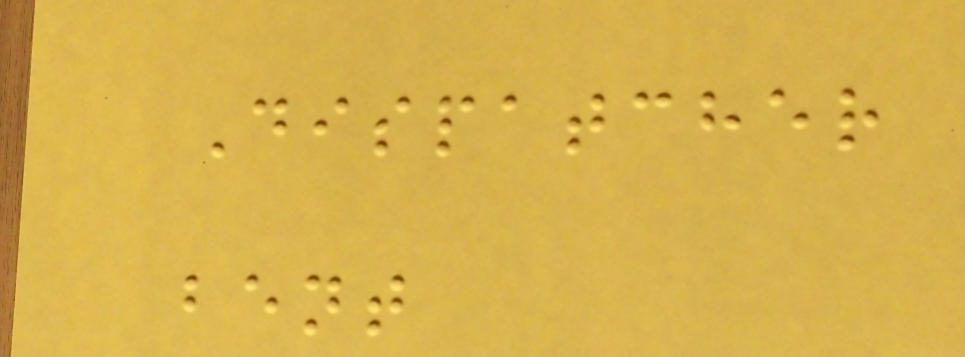Dispatcher
bent
